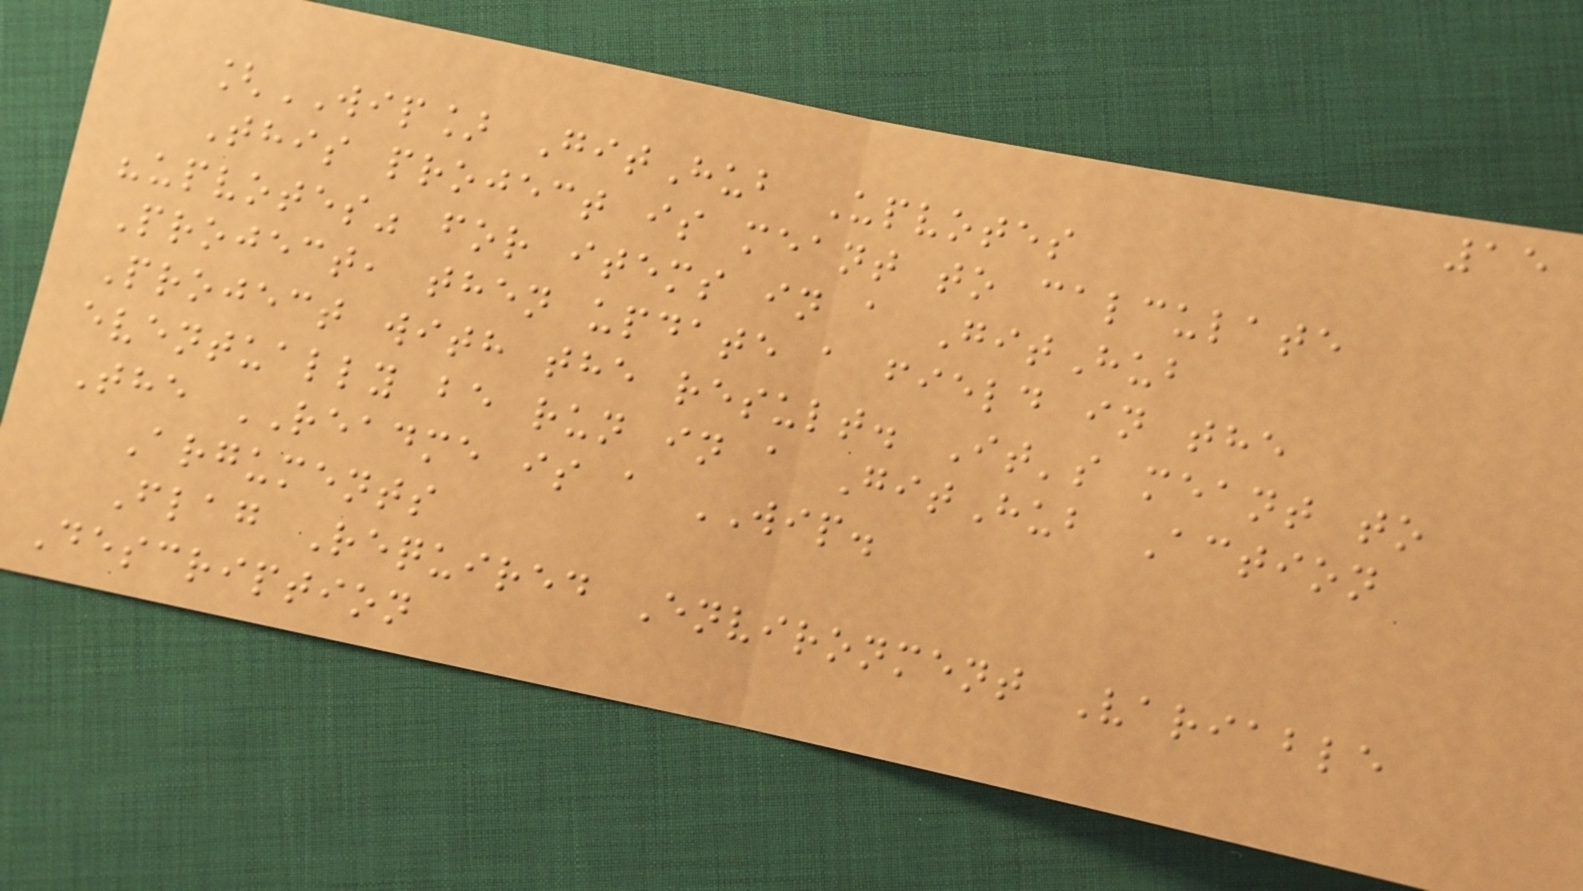15
[WIP] GitHub Upvotes
This project is meant to calculate
"upvotes" for items in a GitHub
Project, then update a field in the
Project with the result. It's meant to
eventually be run in a GitHub Action
The README is a WIP.
Arguments
Flag Required Environment Variable
Description
